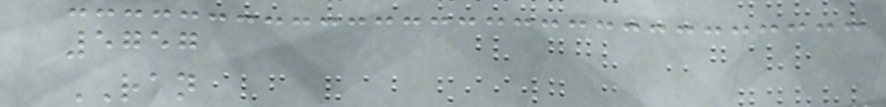5757
RAN
